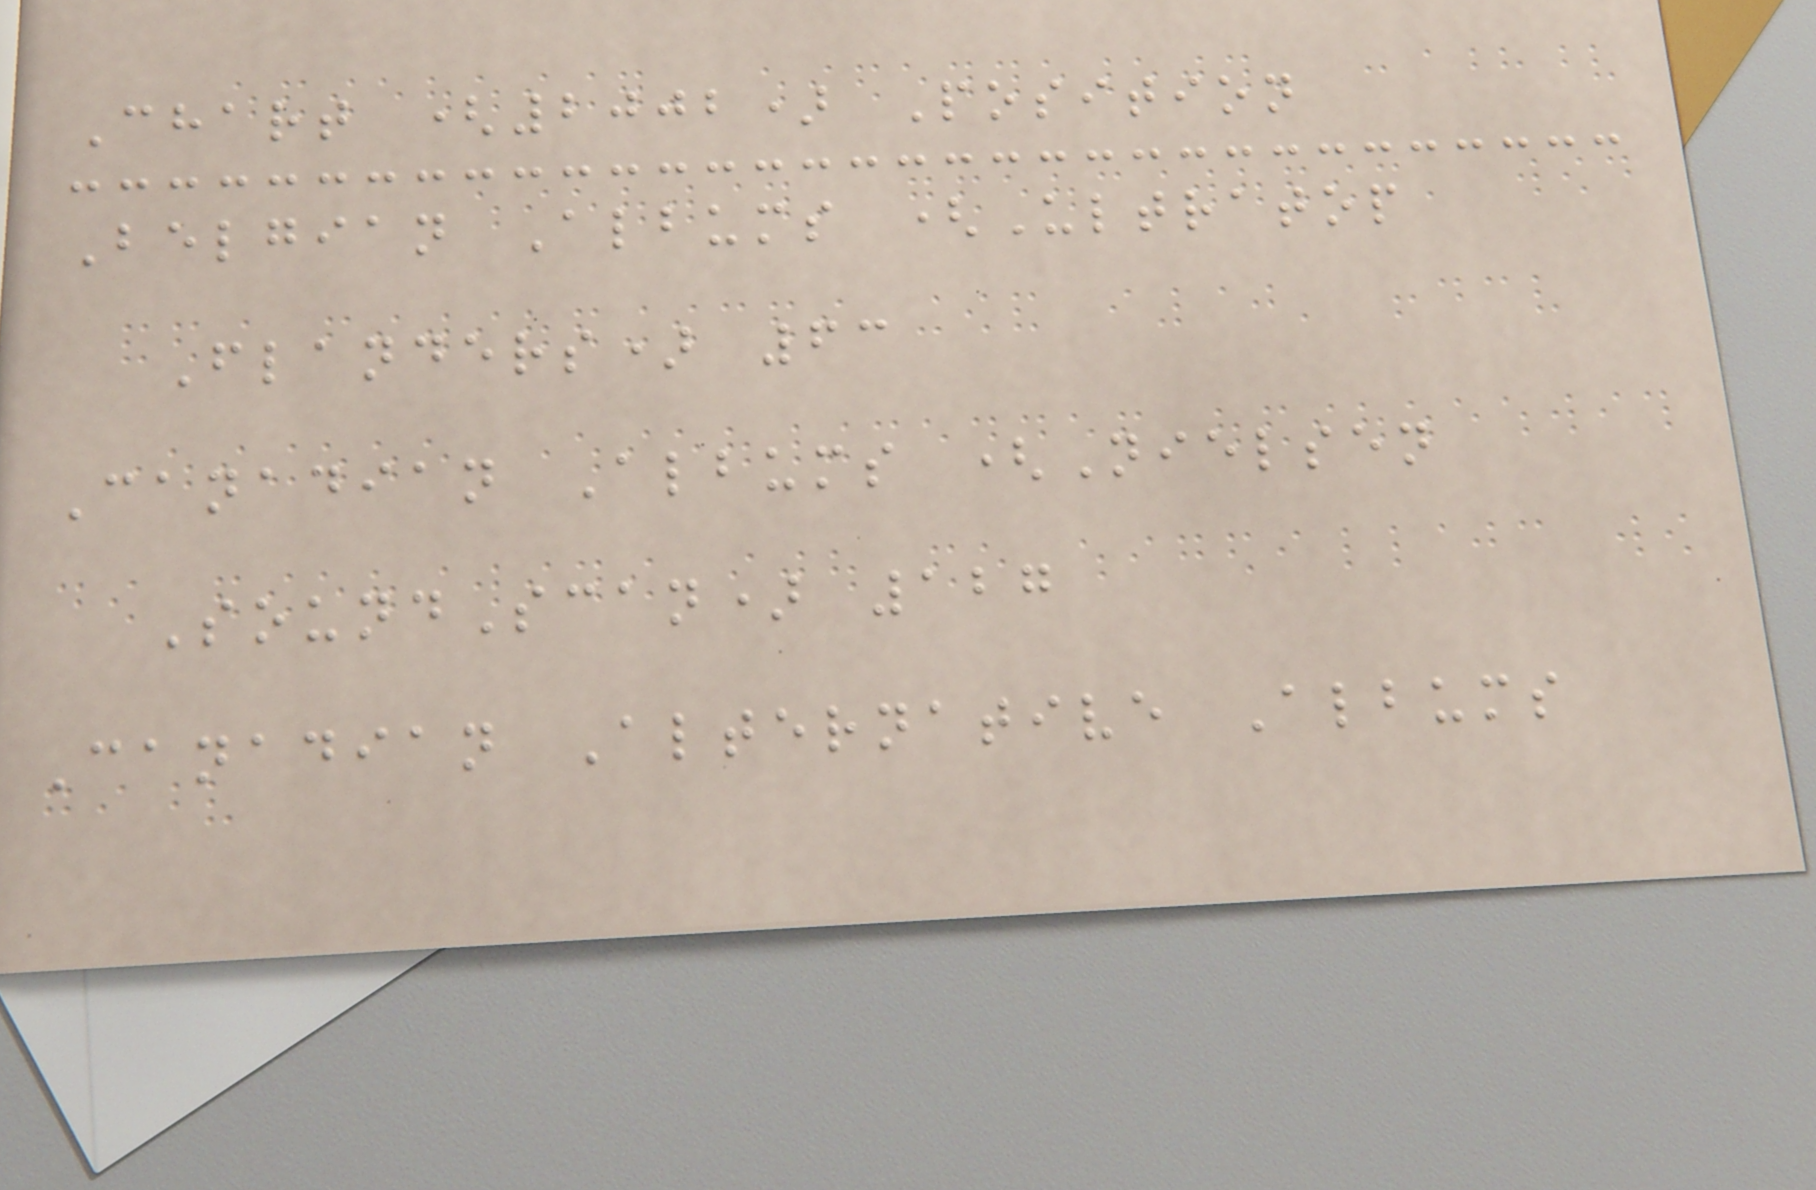Chart (2002) Position
Belgian Albums (Ultratop
Flanders) 63
Canadian Albums (Nielsen
SoundScan) 127
Canadian Alternative Albums
